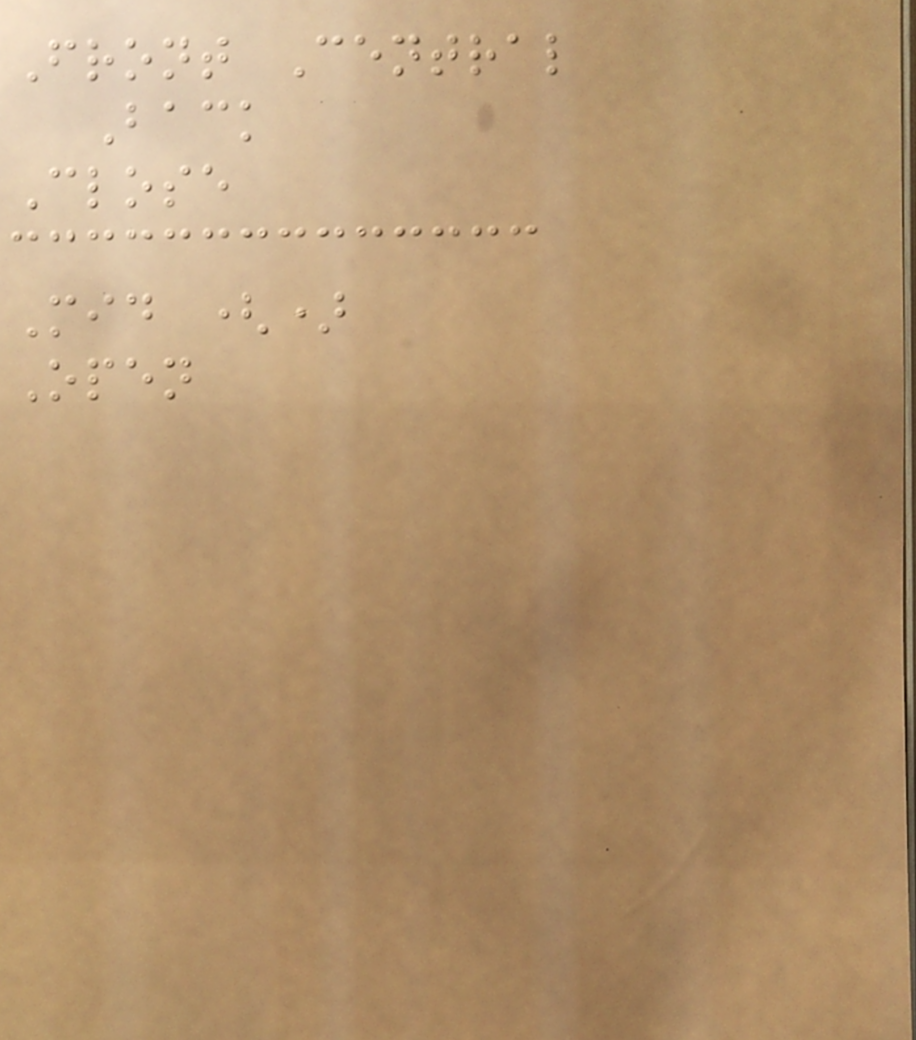Front Central
Back
Close
Mid ()
Open
